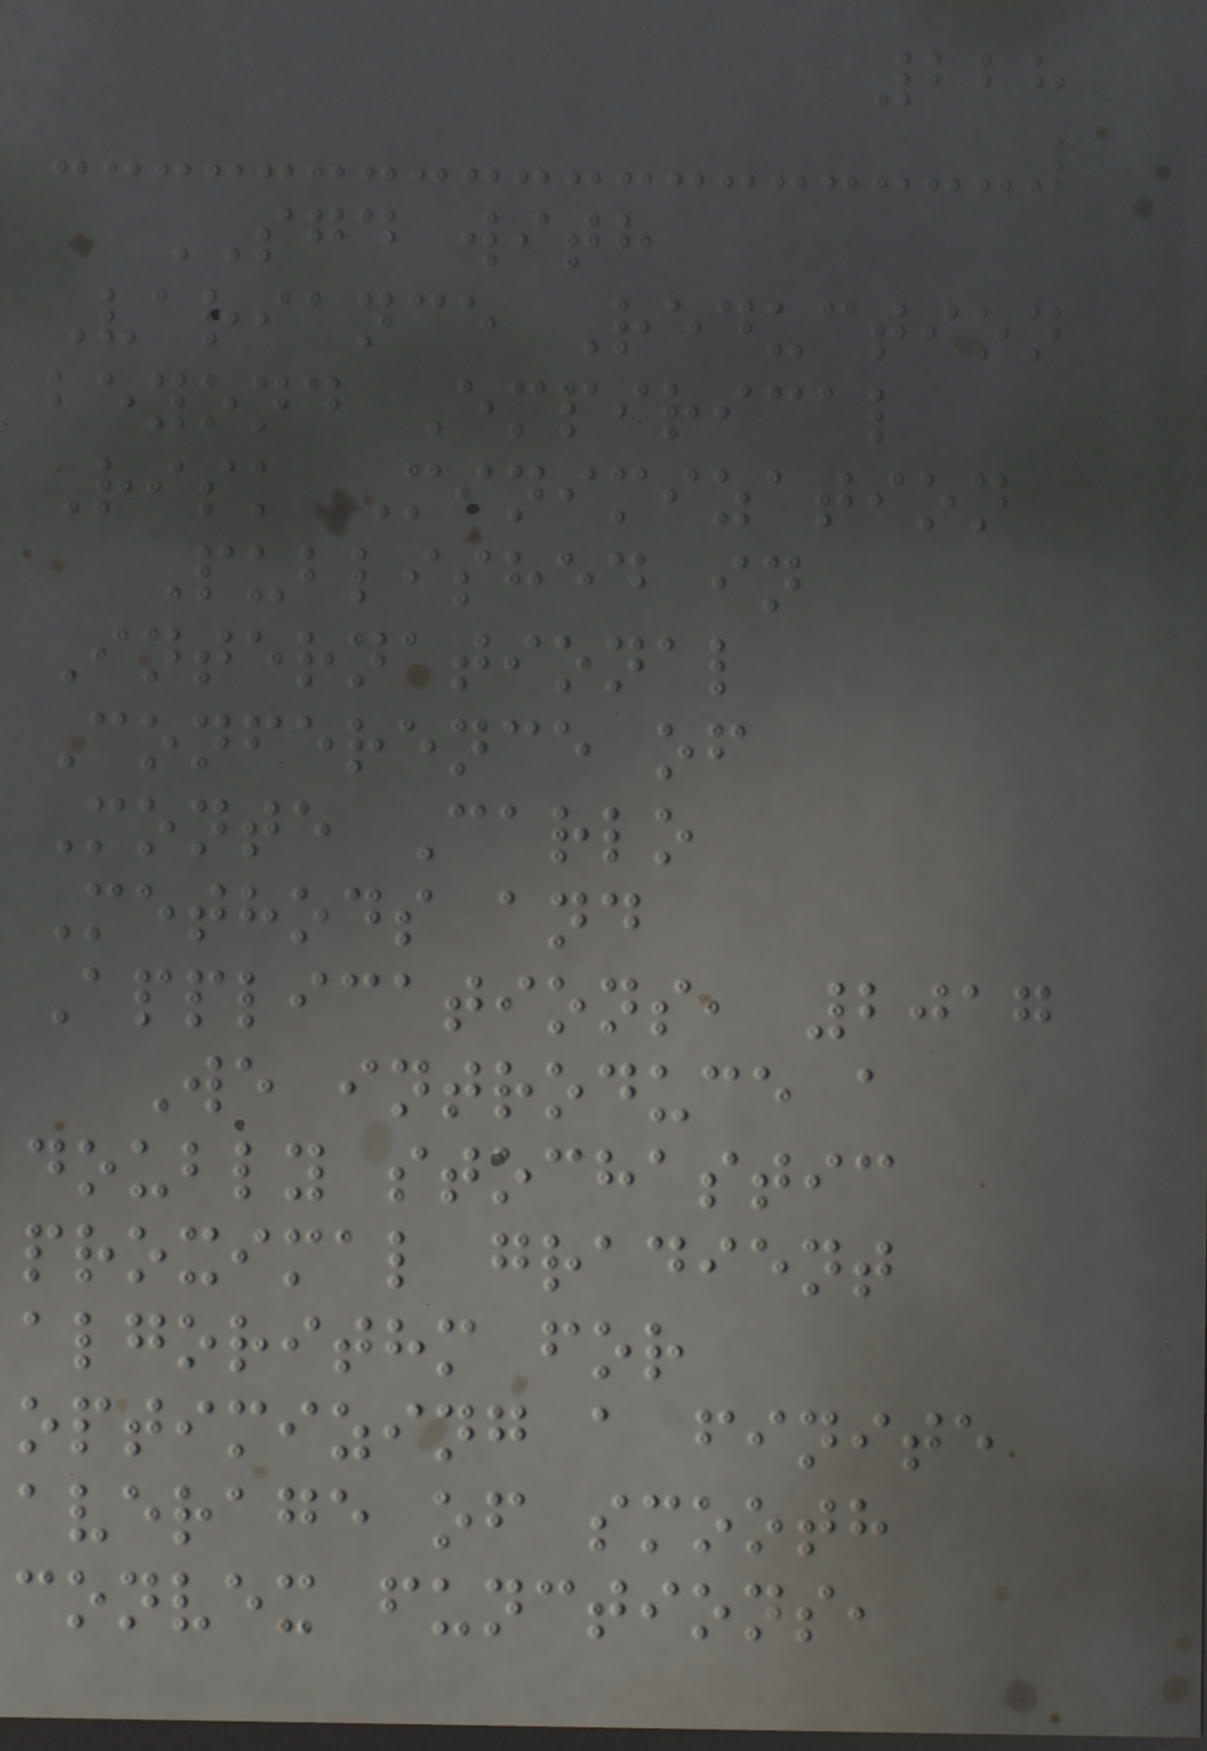228
SGD with
Variance Reduction
beyond Empirical
Risk Minimization
Published in
International
Conference of
Monte Carlo
Methods and
Applications, 2017
We introduce a
doubly stochastic
proximal gradient
algorithm for
optimizing a finite
average of smooth
convex functions,
